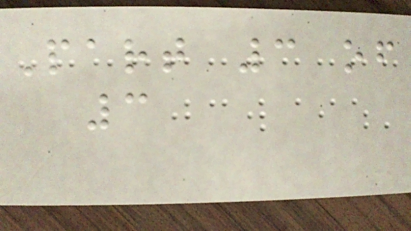Part 3 of
3
